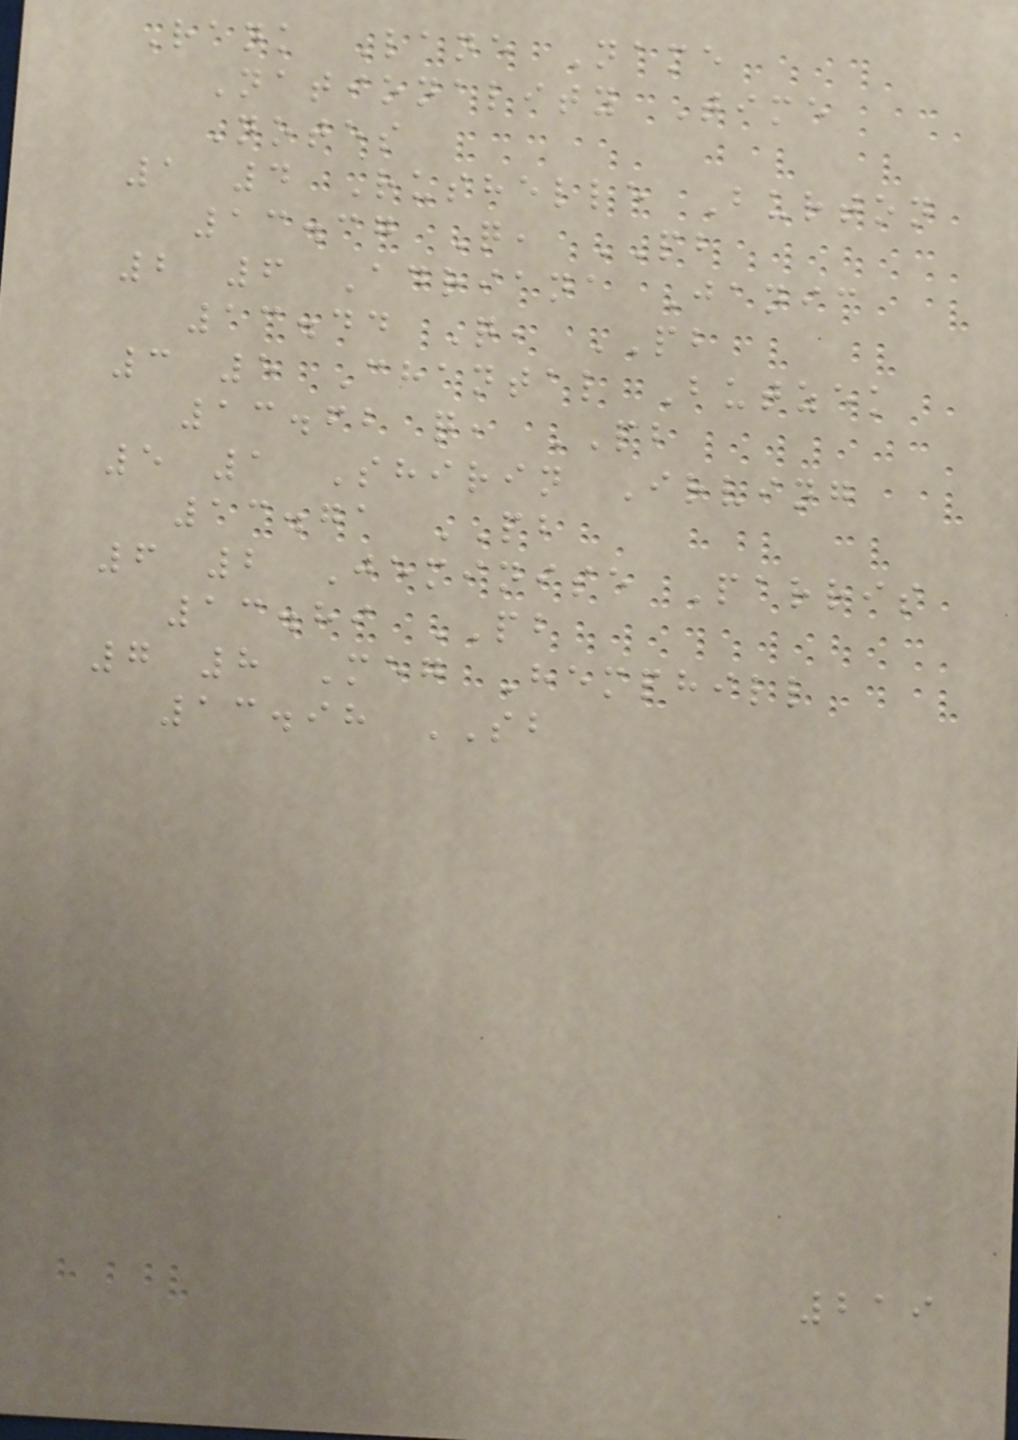Rank Lane Name
Nationality Time
Notes
1 4 Rushelle Burton
13.37 Q, PB
2 6 Adriana Janic
13.44 Q, PB
3 5 Chantal Butzek
13.62 q, PB
5 1 Shirin Irving
13.71 PB
6 2 Jeminise Parris
13.89 PB
7 8 Meg Hemphill
13.98 SB
219
